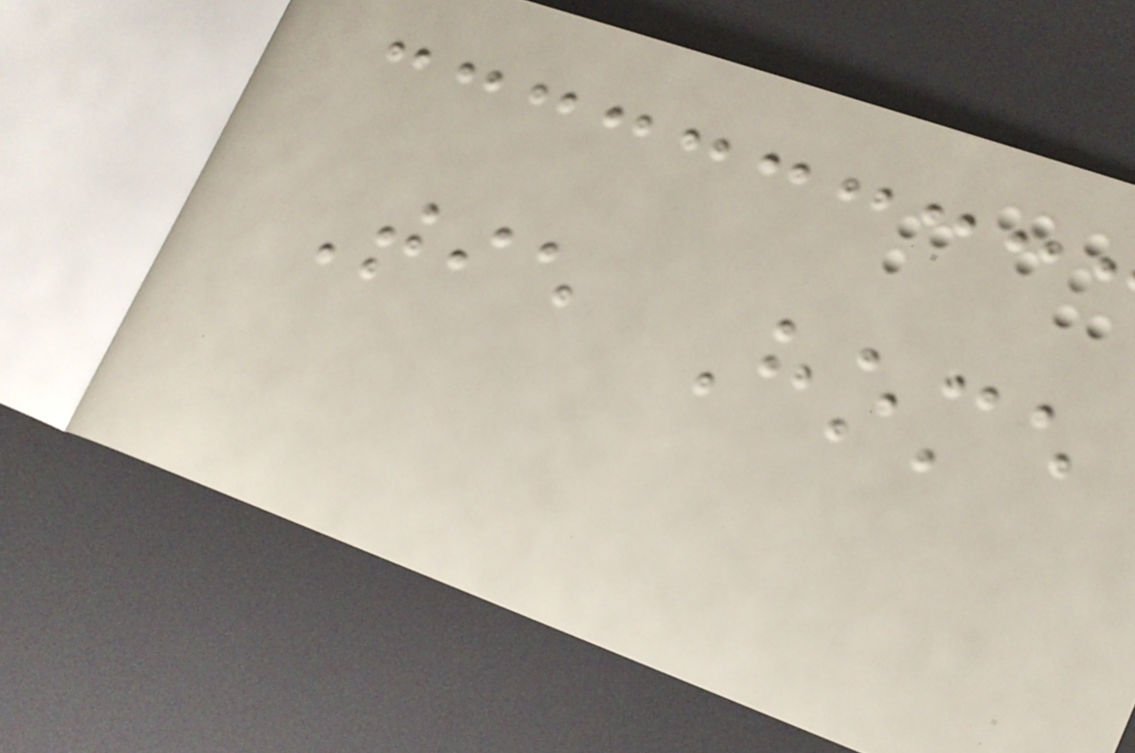Tie Home
